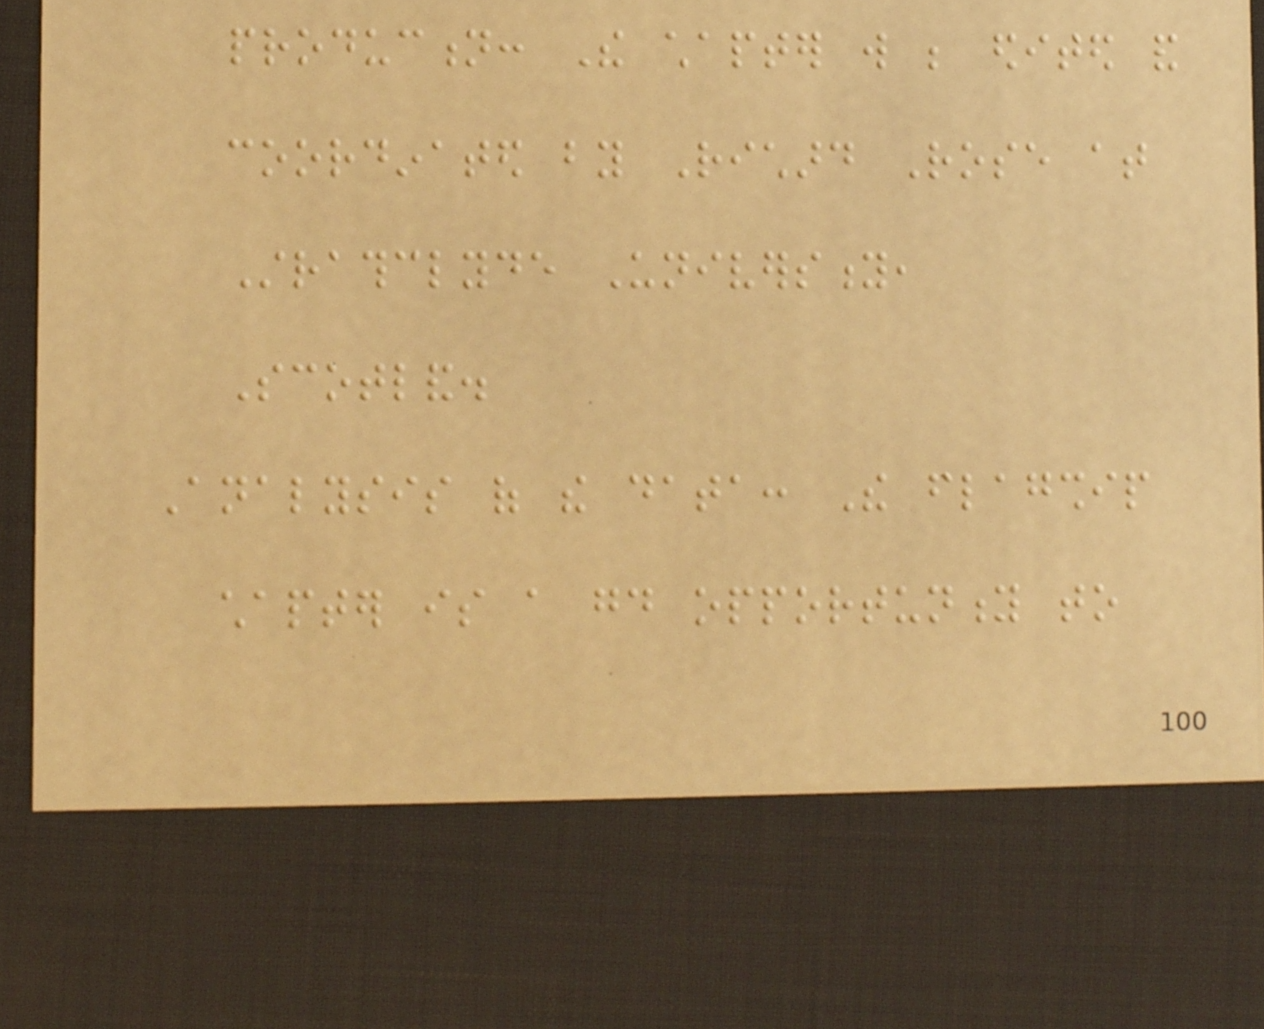production: The chapter will be edited and
coordinated by Richard Rose at
Strathclyde University,
Scotland.
Analysis of the data: The flagship
chapter is a good opportunity to
